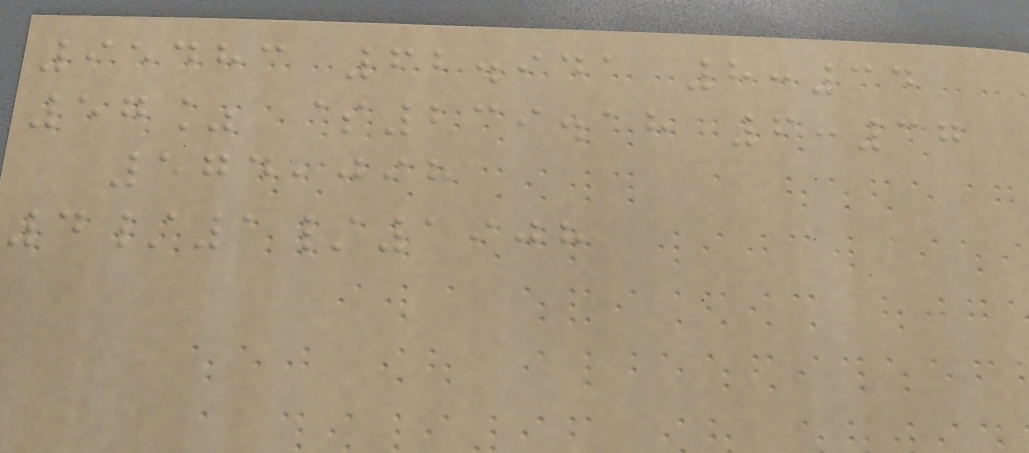95483 62.941 8:34
57% $239.18 6:37
574,098
4/1/1908
